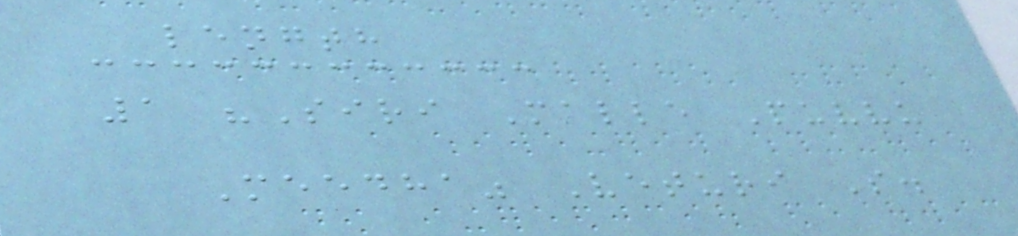length
1 "Siri Malle Puvvu
Meedha" Veturi S.
